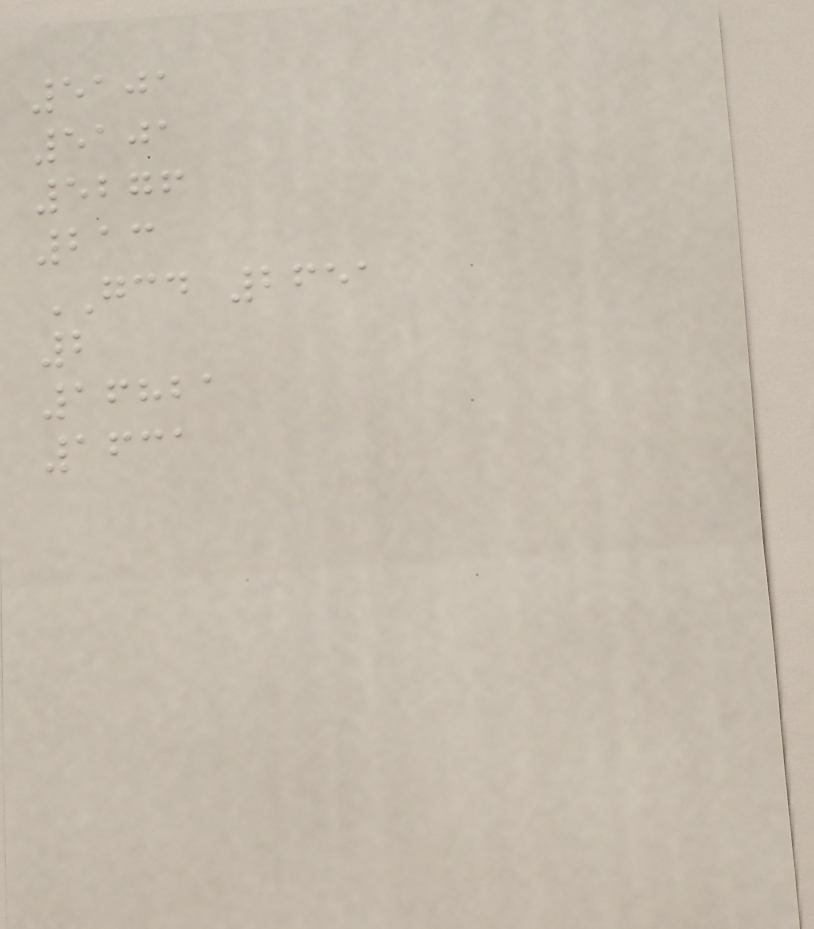5101
5101
5276
213
GCD 2651
2
16821
1631
